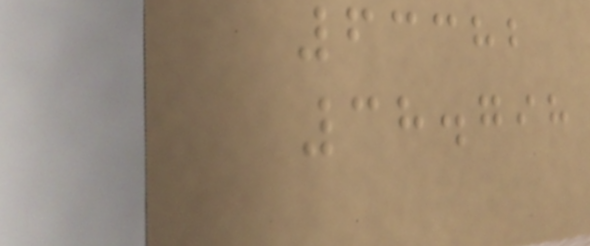63382
38.798
